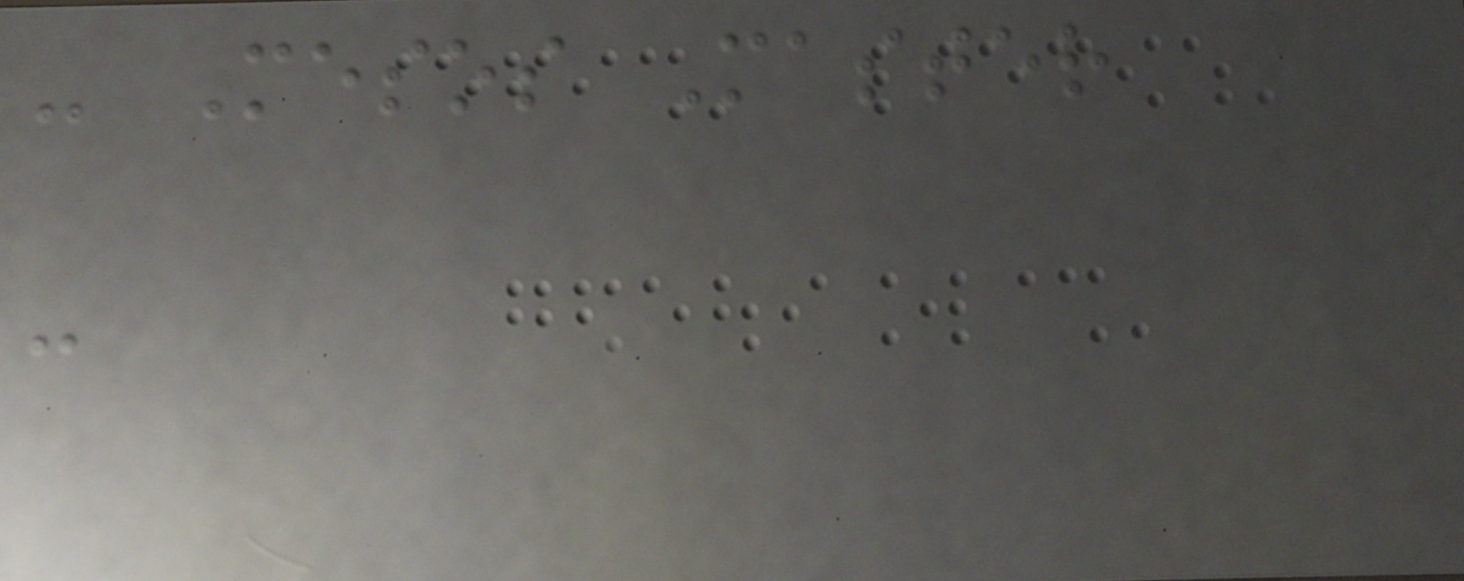- Mesos Master
-
